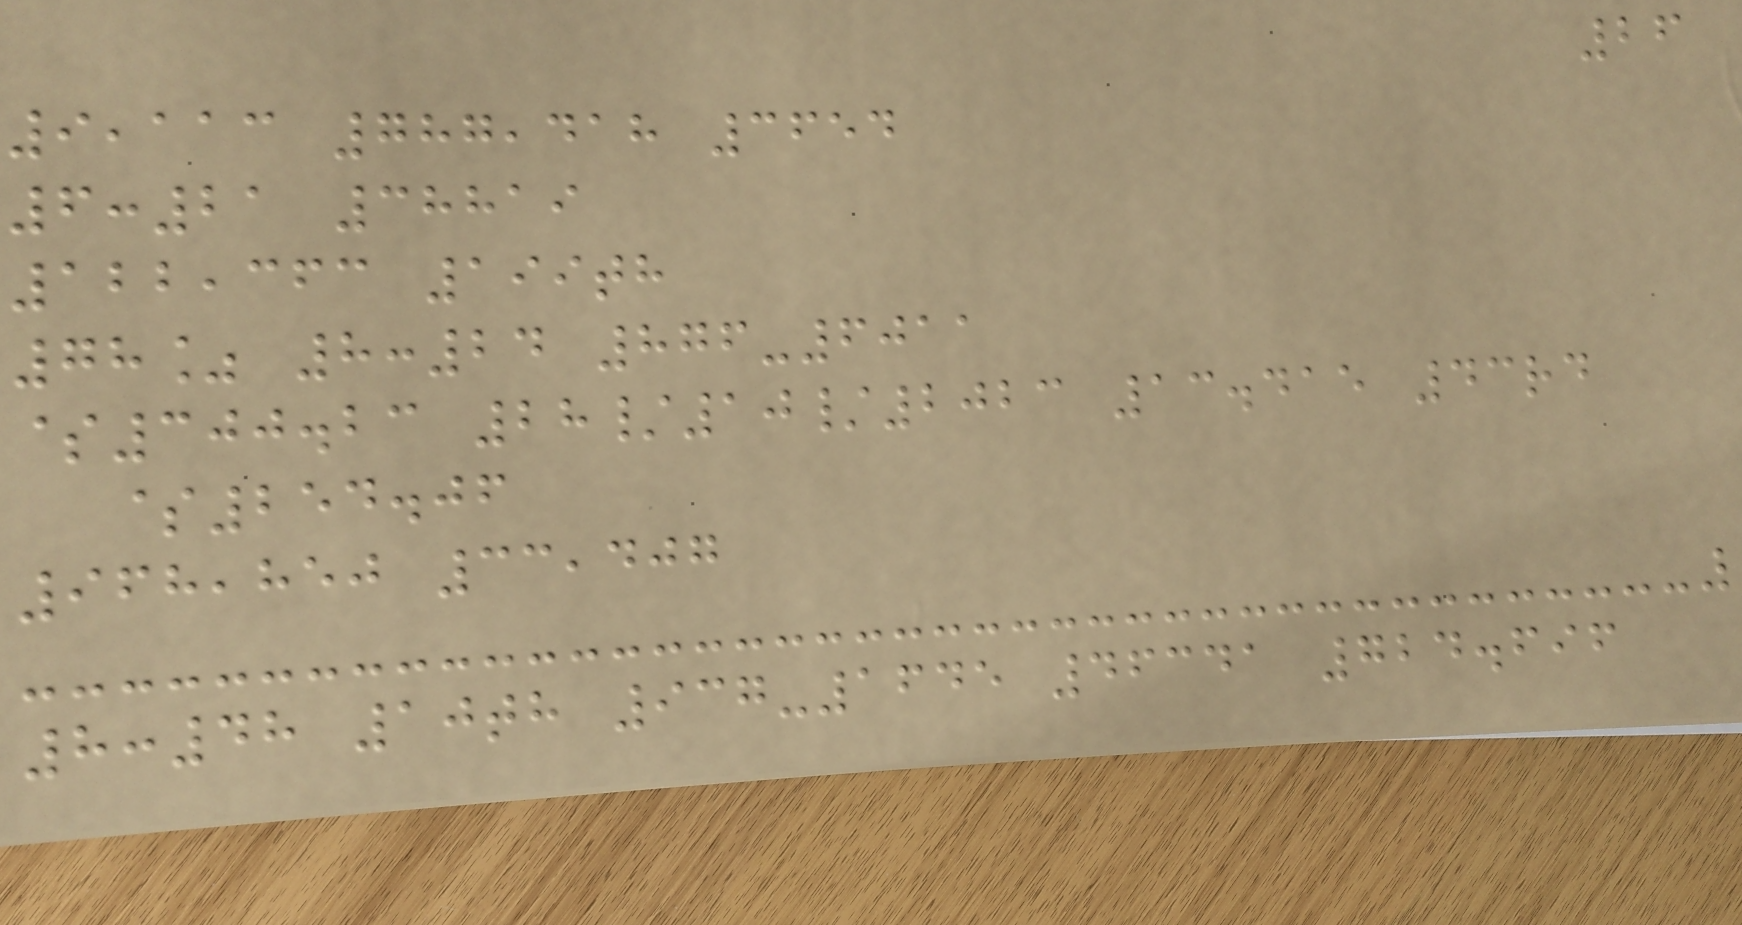26
9,113 787,418 3654
6:21 38819
122,363 199th
78% 8:24 876-6011
$300.23 28/10/2023 13.415 43rd
$254.06
968,850 33,407
8:48 10th 937-1645 46341 724.696
